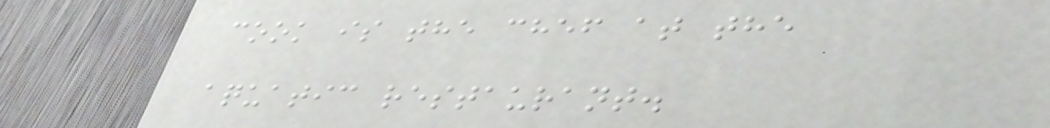cook is the chef at the
aquatic restaurant.
